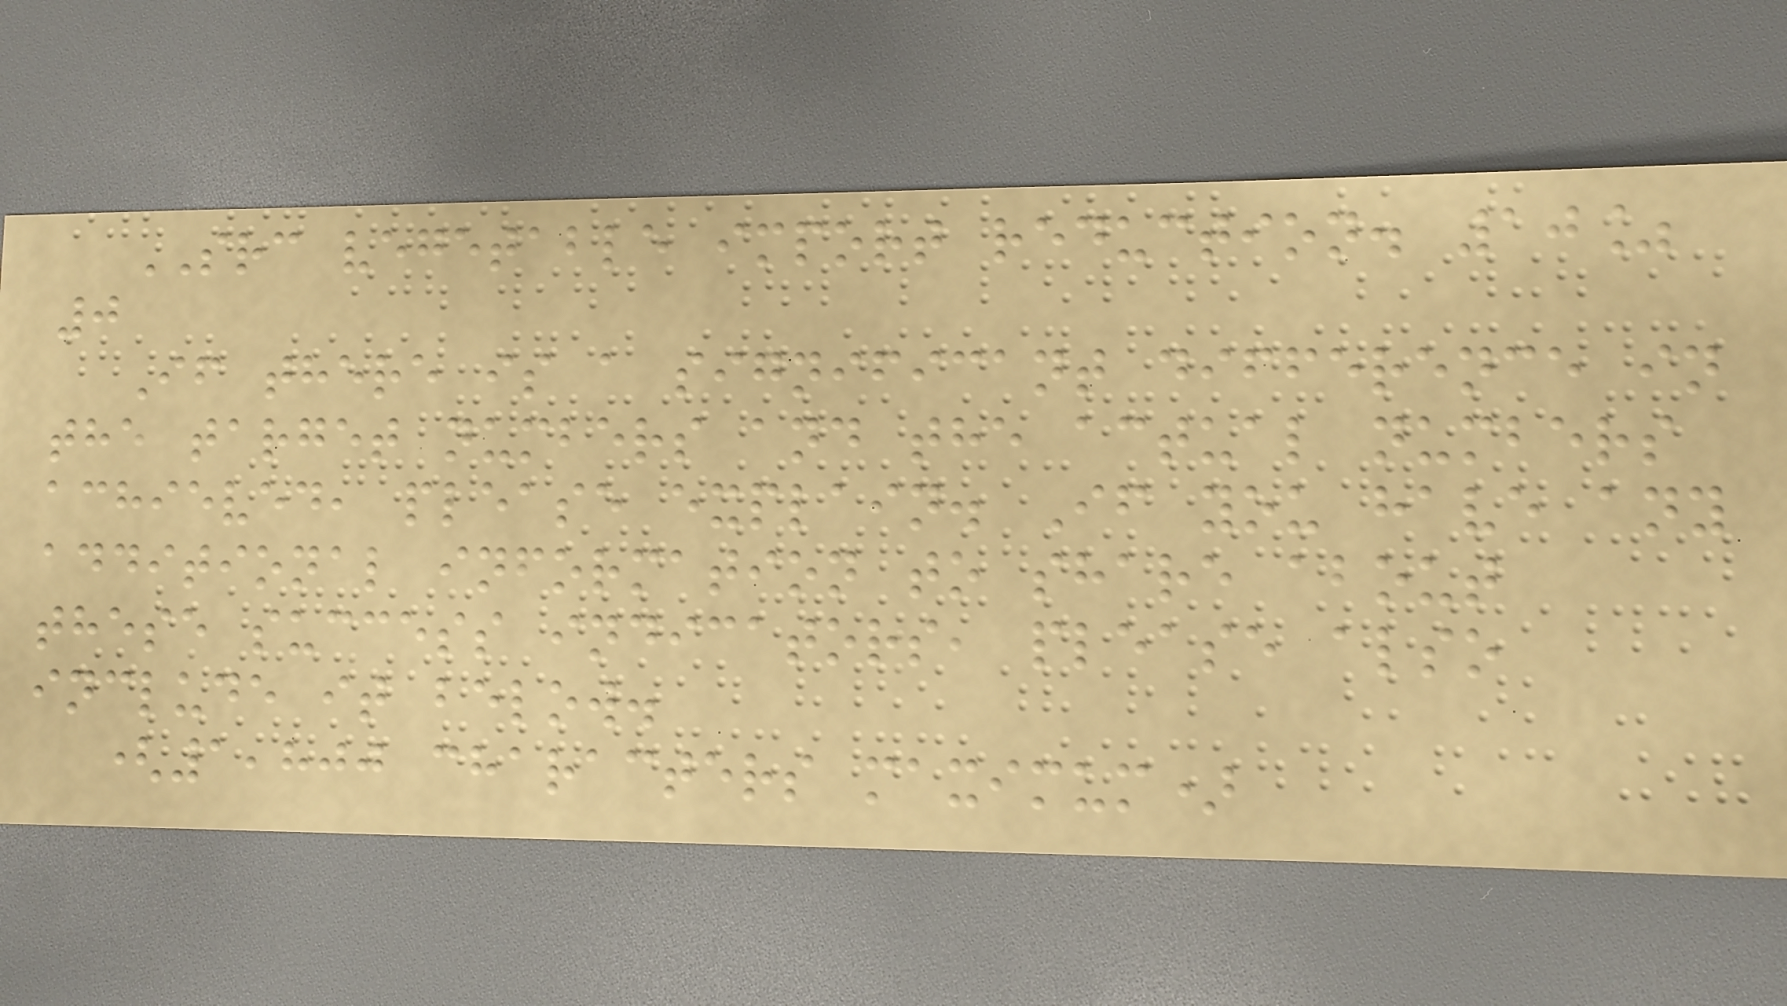SRC vegetable import reduction. 10%
0
If there is a significant difference in
the target numbers and the actual numbers
achieved, please explain. If you have any
additional information to share about
these success indicators, please also
include it below.
(1,800 characters maximum)
